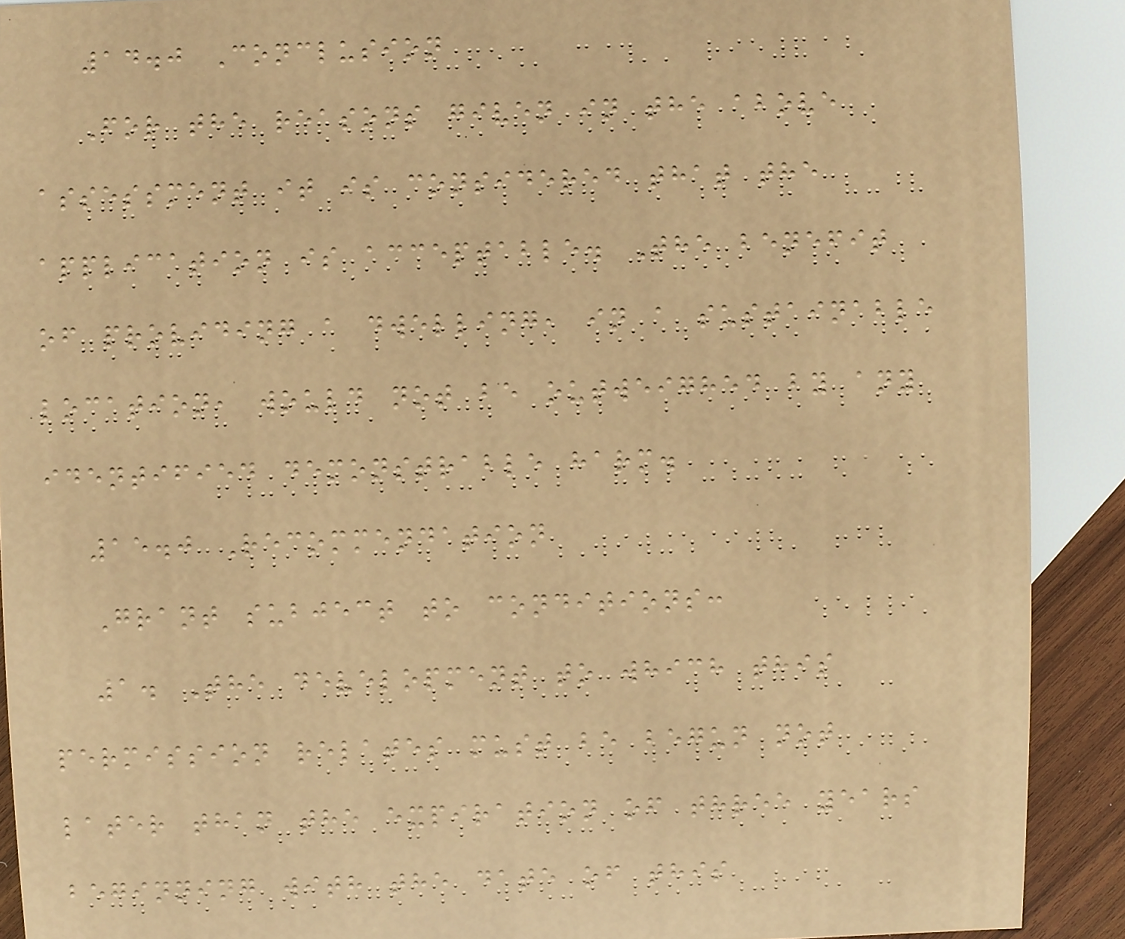14.0 Conclusion
For the reasons given in the above
assessment it is considered that the
application is acceptable. The benefit
of providing a dwelling, in a sustainable
location, would not be outweighed by any
identified demonstrable harm.
15.0 Recommendation
Grant subject to conditions:
1. The development to which this
permission relates must be begun not
later than the expiration of three years
beginning with the date of this
